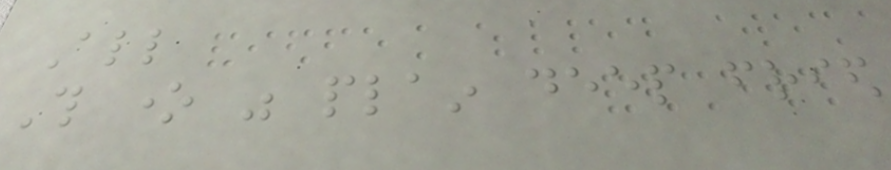All
This one was plain deep fried
